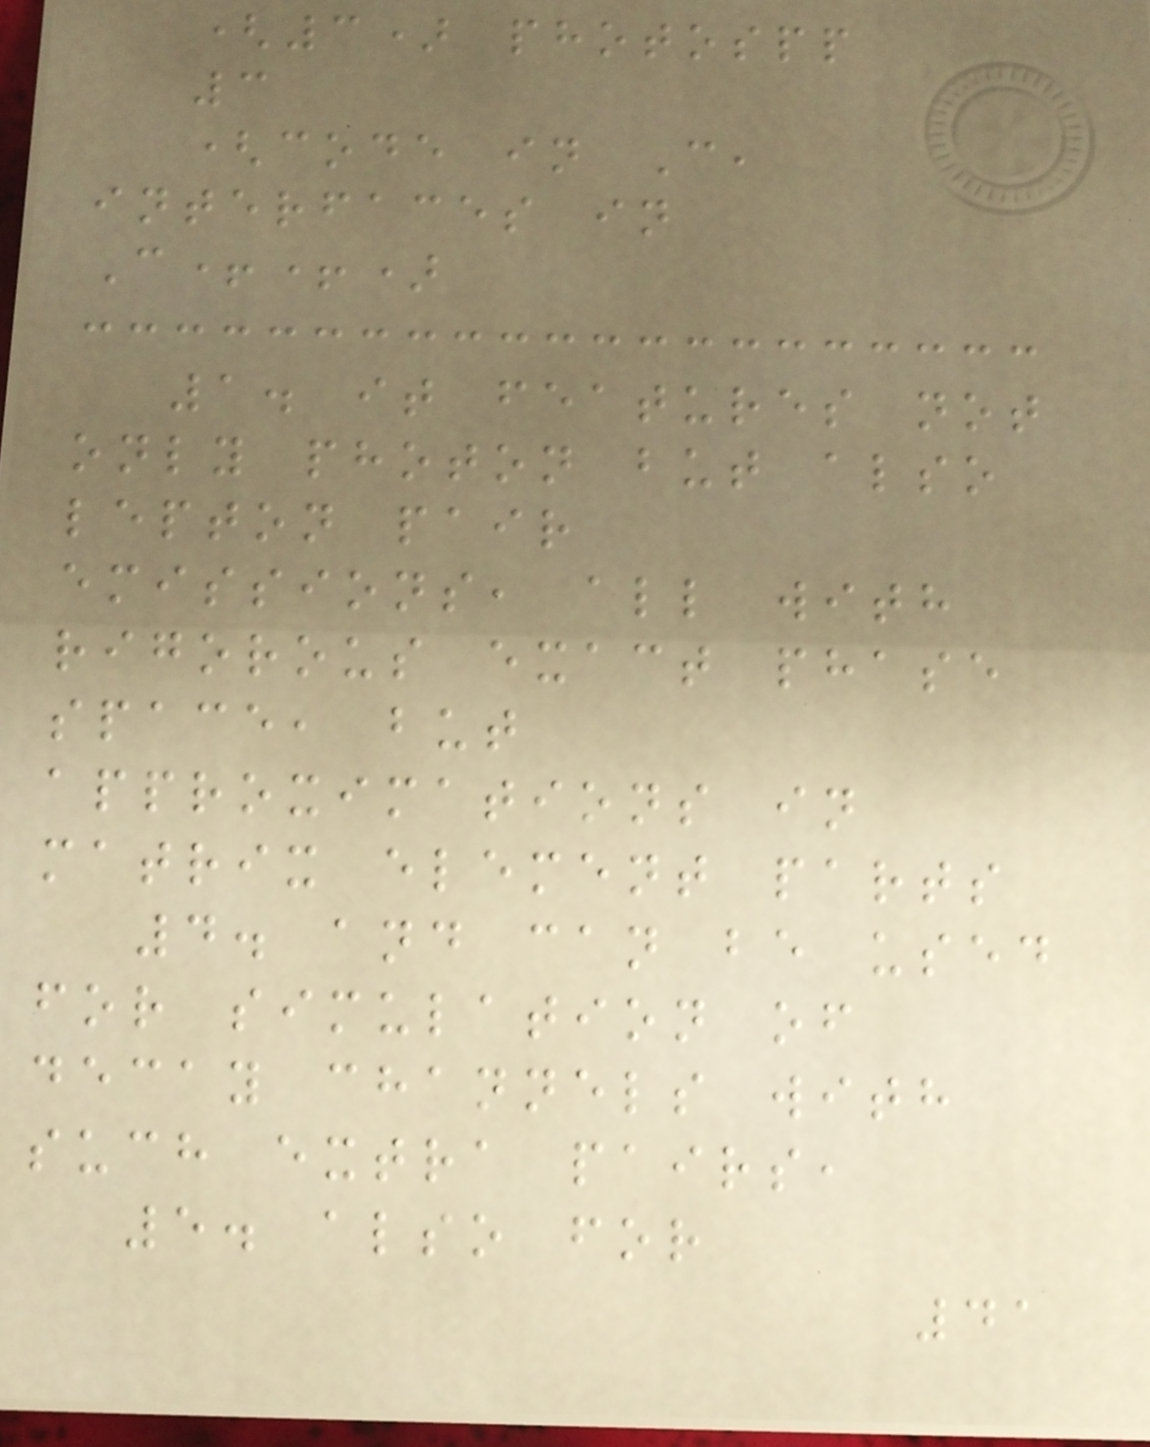(3) photospp
3
(code in C,
interfaces in
C++)
1. it features not
only photon but also
lepton pair
emissions, all with
rigorous exact phase
space, but
approximations in
matrix element parts
4. and can be used
for simulation of
decay channels with
such extra pairs,
5. also for
41
